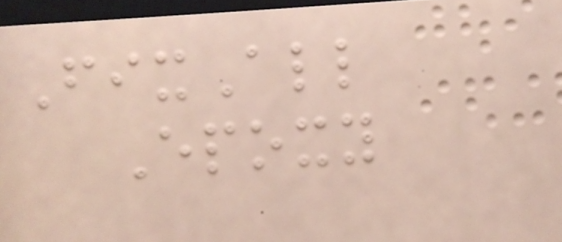FixAll
Epoxy
